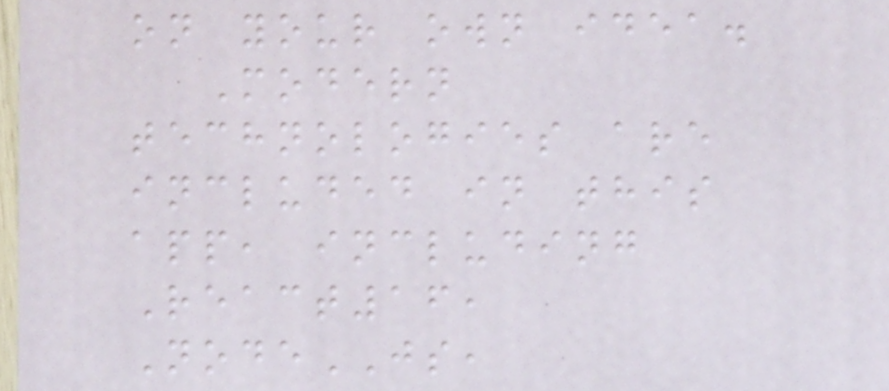on your own idea.
Modern
technologies are
included in this
app, including
React16,
NodeJS,
